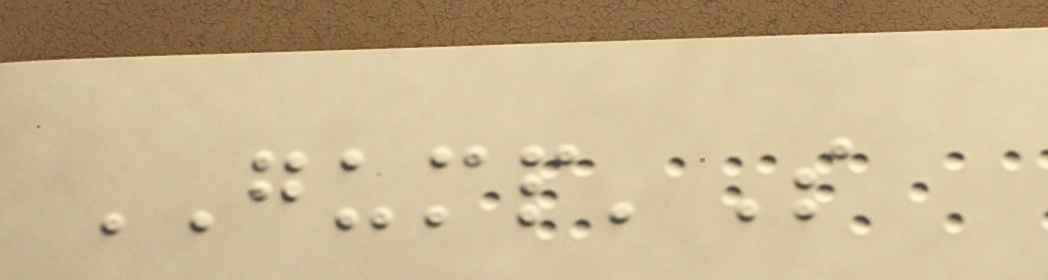GUMP'S
